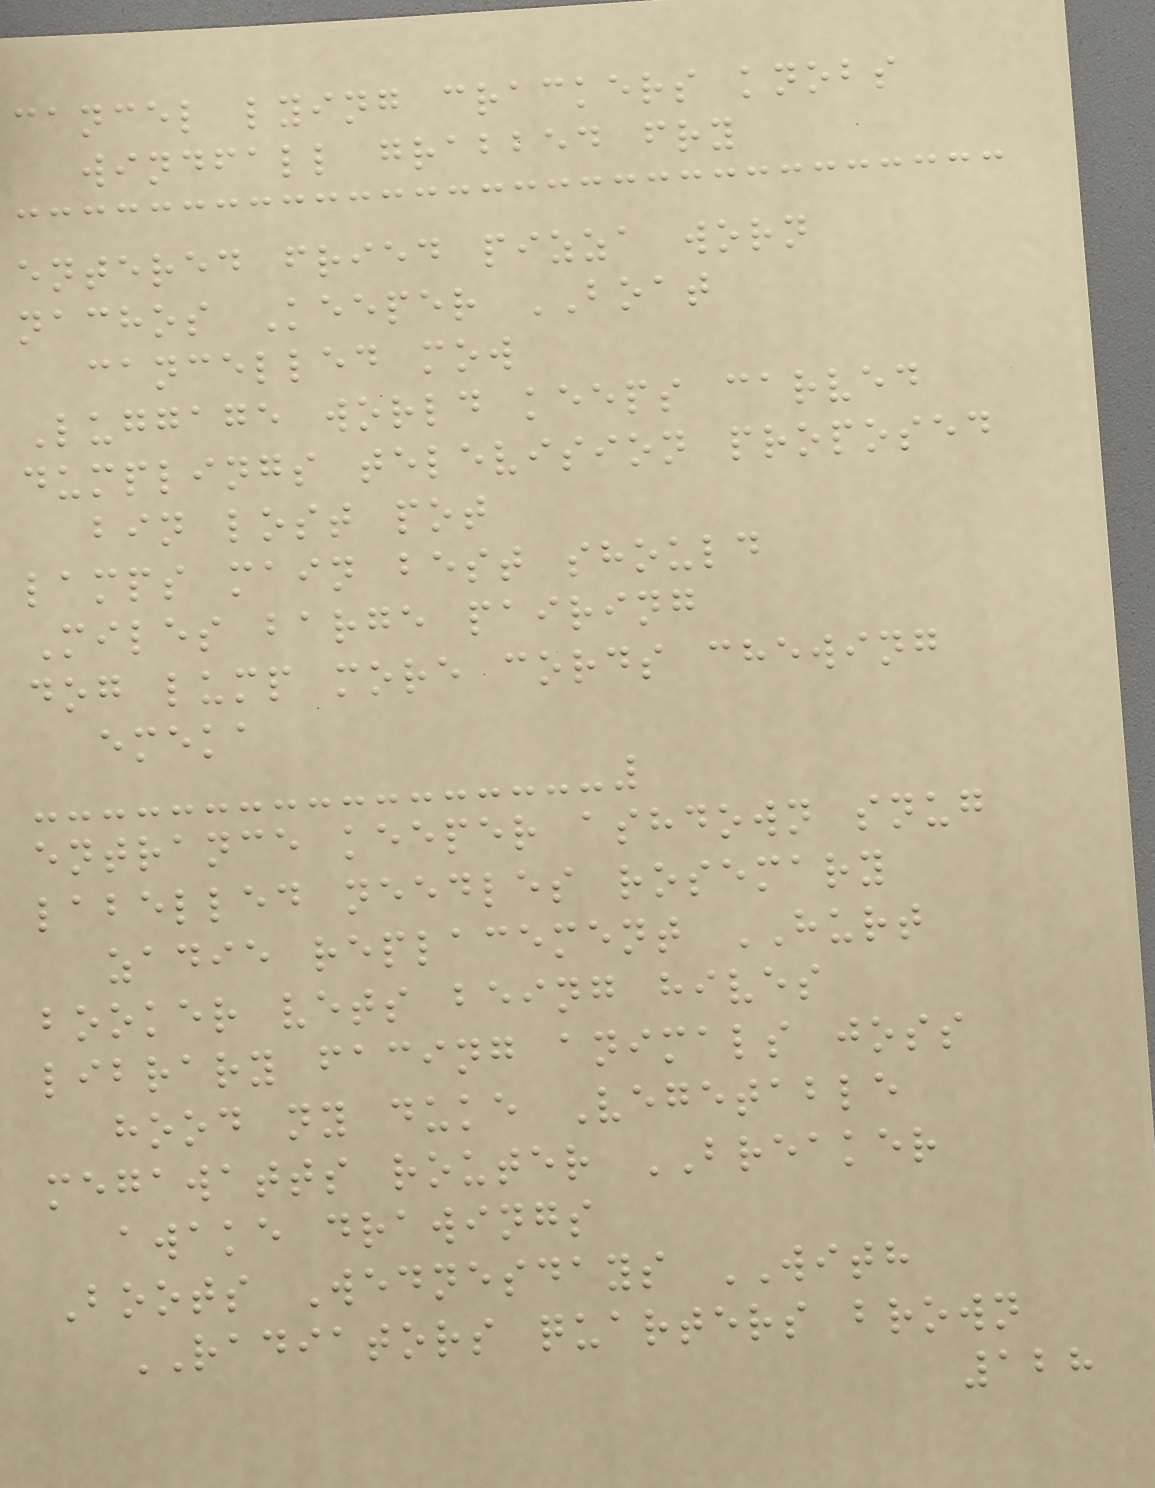cancel lying crackers knobs
windfall grabbed fry
entered fried pizza worn
nachos Keeper BOAT
cancelled mow
Luggage world keeps carved
dumplings television proposed
bin lost pot
lamps main best should
Miles barge pairing
dog lump more cords chewing
emeka
entrance keeper ashdown snug
labelled needles rosemary
zadie replacement HURT
booker vets being hives
library facing animals joss
hood ny duke Vegetable
megawatts router BREAKER
awake drawings
Boots Wednesdays WITH
RADIATORS quarters brown
128
